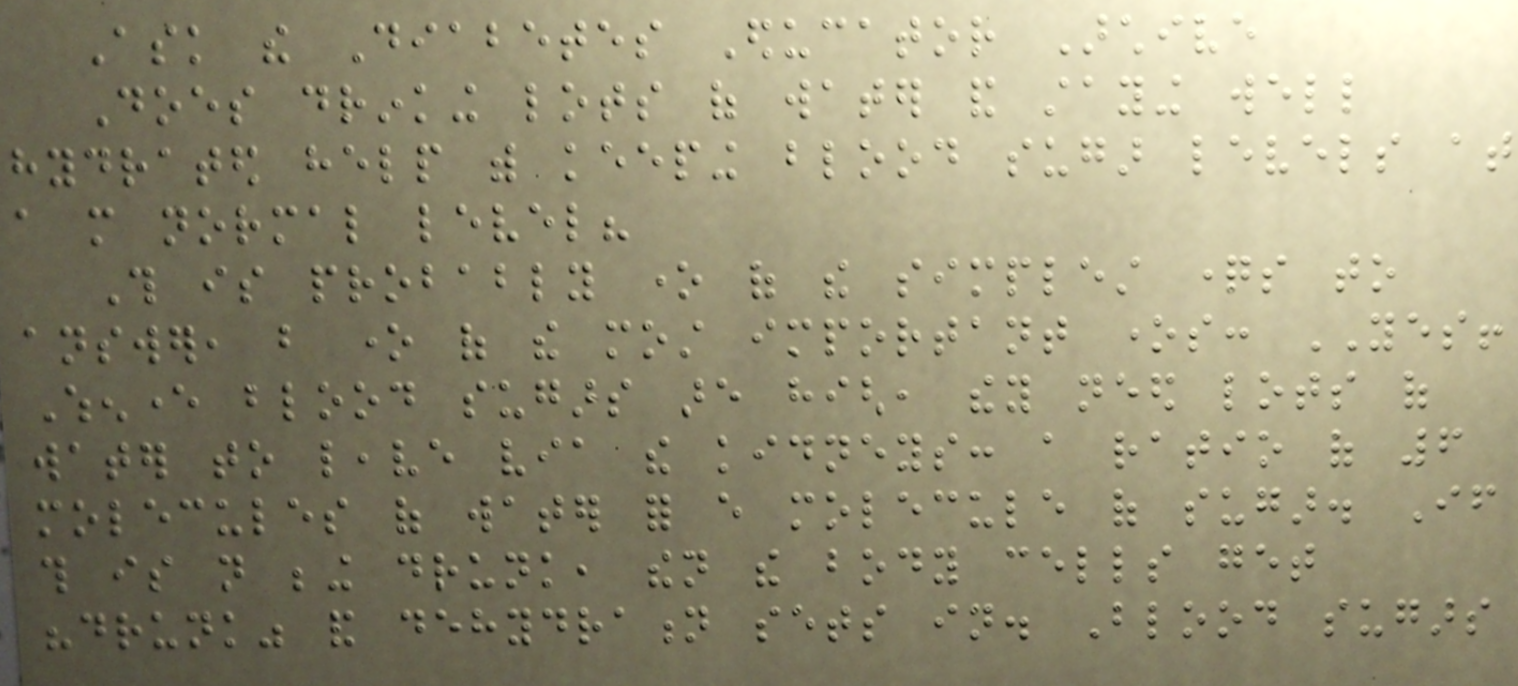Ask the Diabetes Educator Archive
Does drinking lots of water and staying well
hydrated help with keeping blood sugar levels at
a more normal level?
This is probably one of the simplest questions to
answer, but one of the most important ones: YES!
Whenever blood sugars are high, they need lots of
water to leave via the kidneys: a ratio of 6
molecules of water for every molecule of sugar. If
this is not being drunk, then the body cells get
"drunk" and dehydration sets in. Blood sugars
